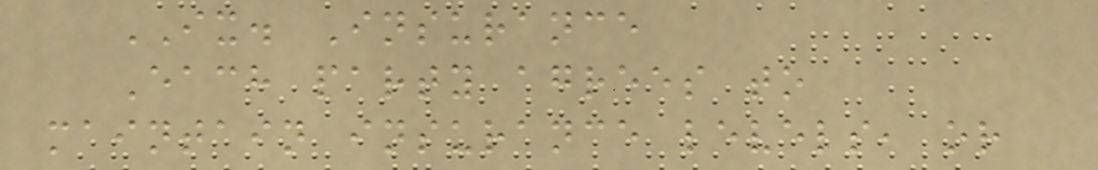IX. Insurance
Each party agrees to
maintain insurance levels, or
